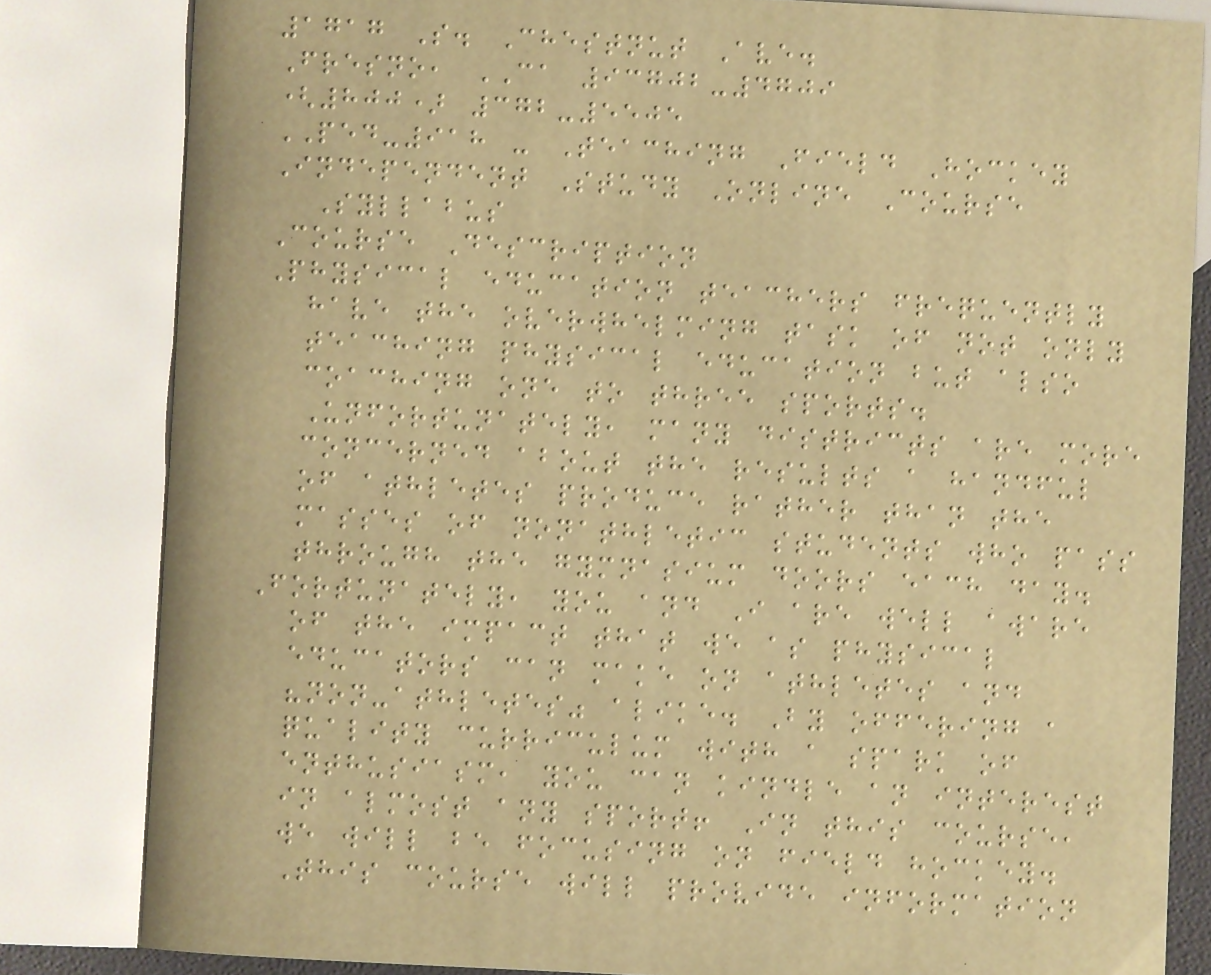1717 S. Chestnut Ave.
Fresno, CA 93702-4709
(800) 372-5505
PED-918 - Teaching Field Hockey
Independent Study Online Course
Syllabus
Course Description
Physical education teachers frequently
have the overwhelming task of not only
teaching physical education but also
coaching one to three sports.
Unfortunately, many districts are more
concerned about the results a handful
of athletes produce rather than the
masses of nonathletic students who pass
through the gymnasium doors each day.
Fortunately, you and I are well aware
of the impact that we as physical
educators can make on athletes and
"non-athletes" alike. By offering a
quality curriculum with a spark of
enthusiasm, you can kindle an interest
in almost any sport! In this course,
we will be focusing on field hockey.
This course will provide information
